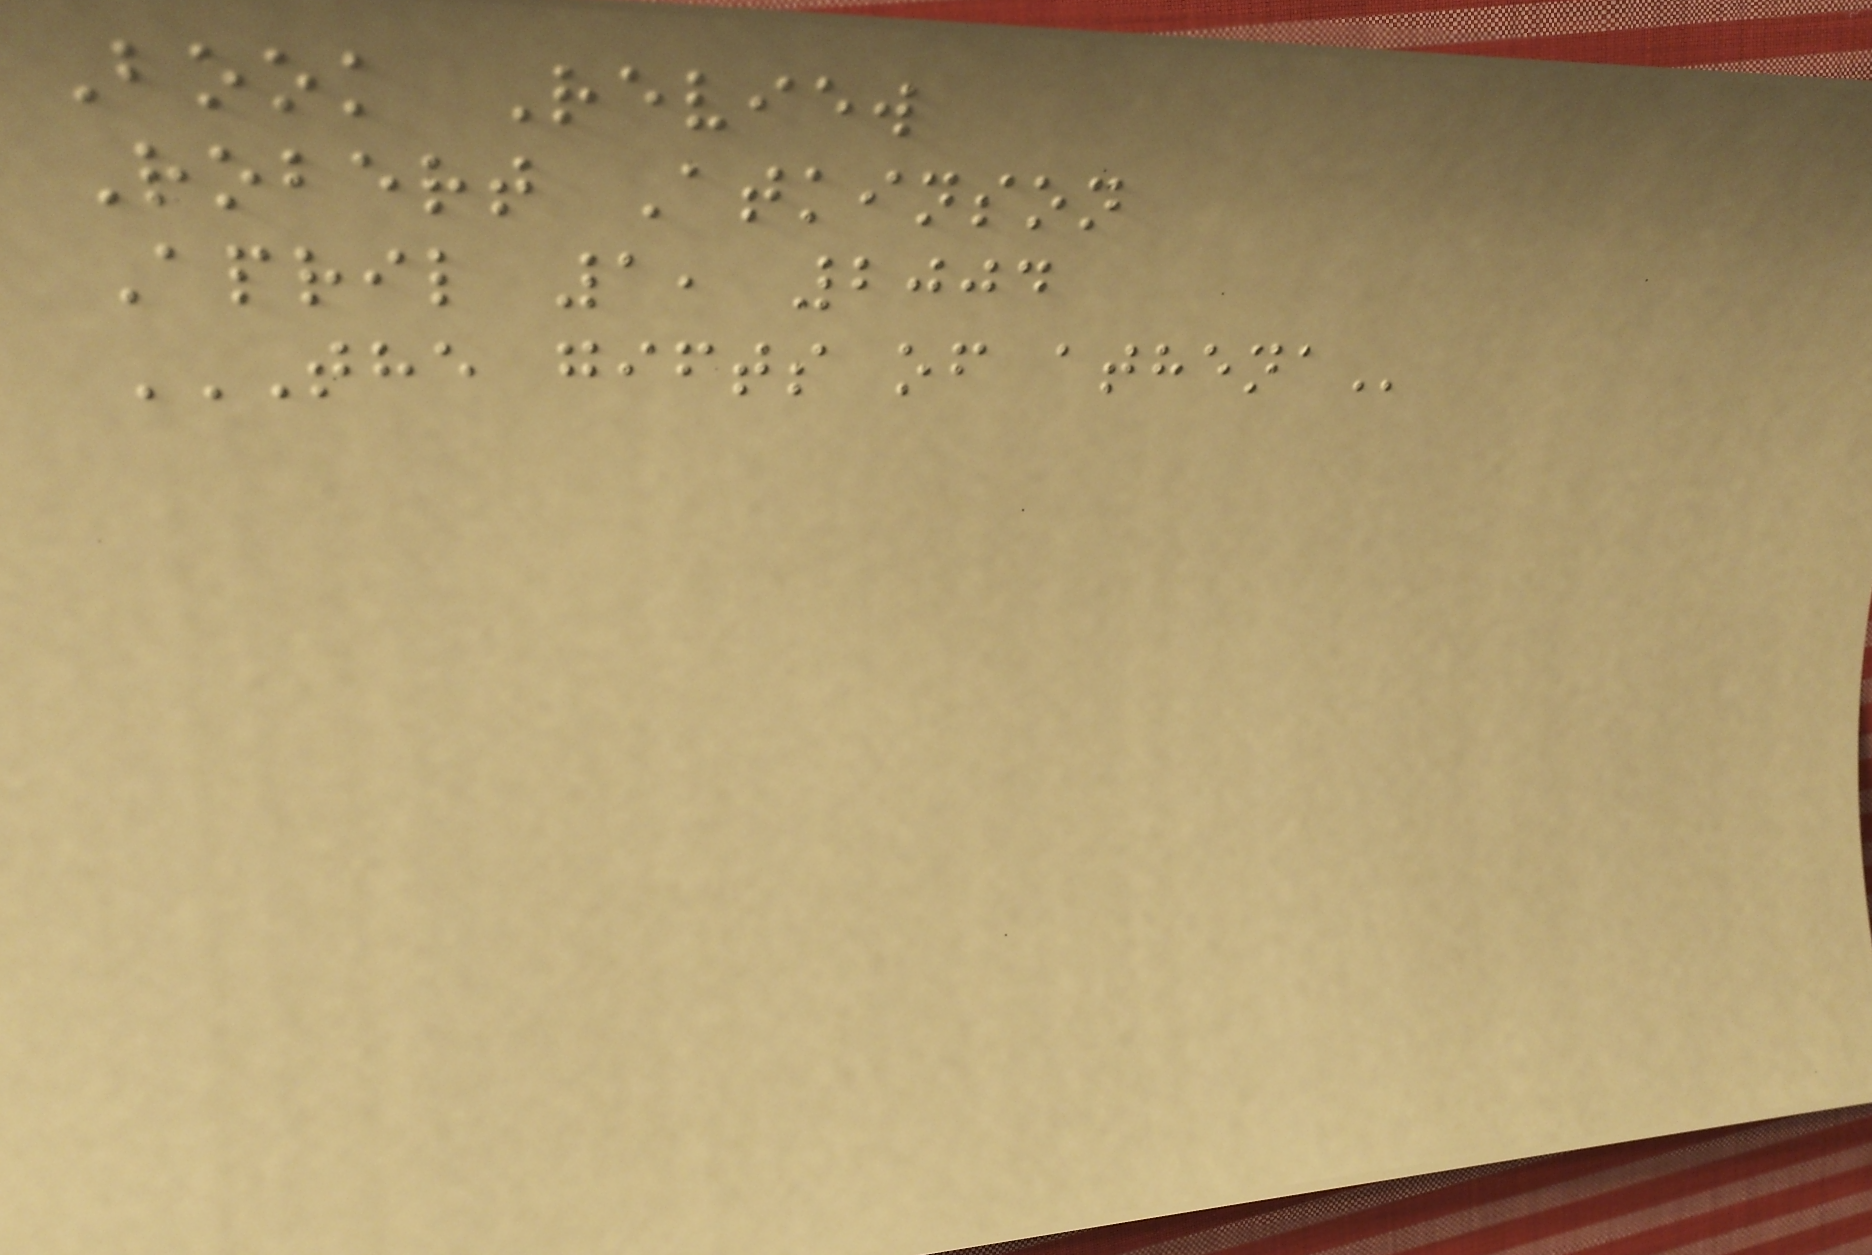Book Review
Robert Atkinson
April 1, 2004
THE GIFTS OF ATHENA
